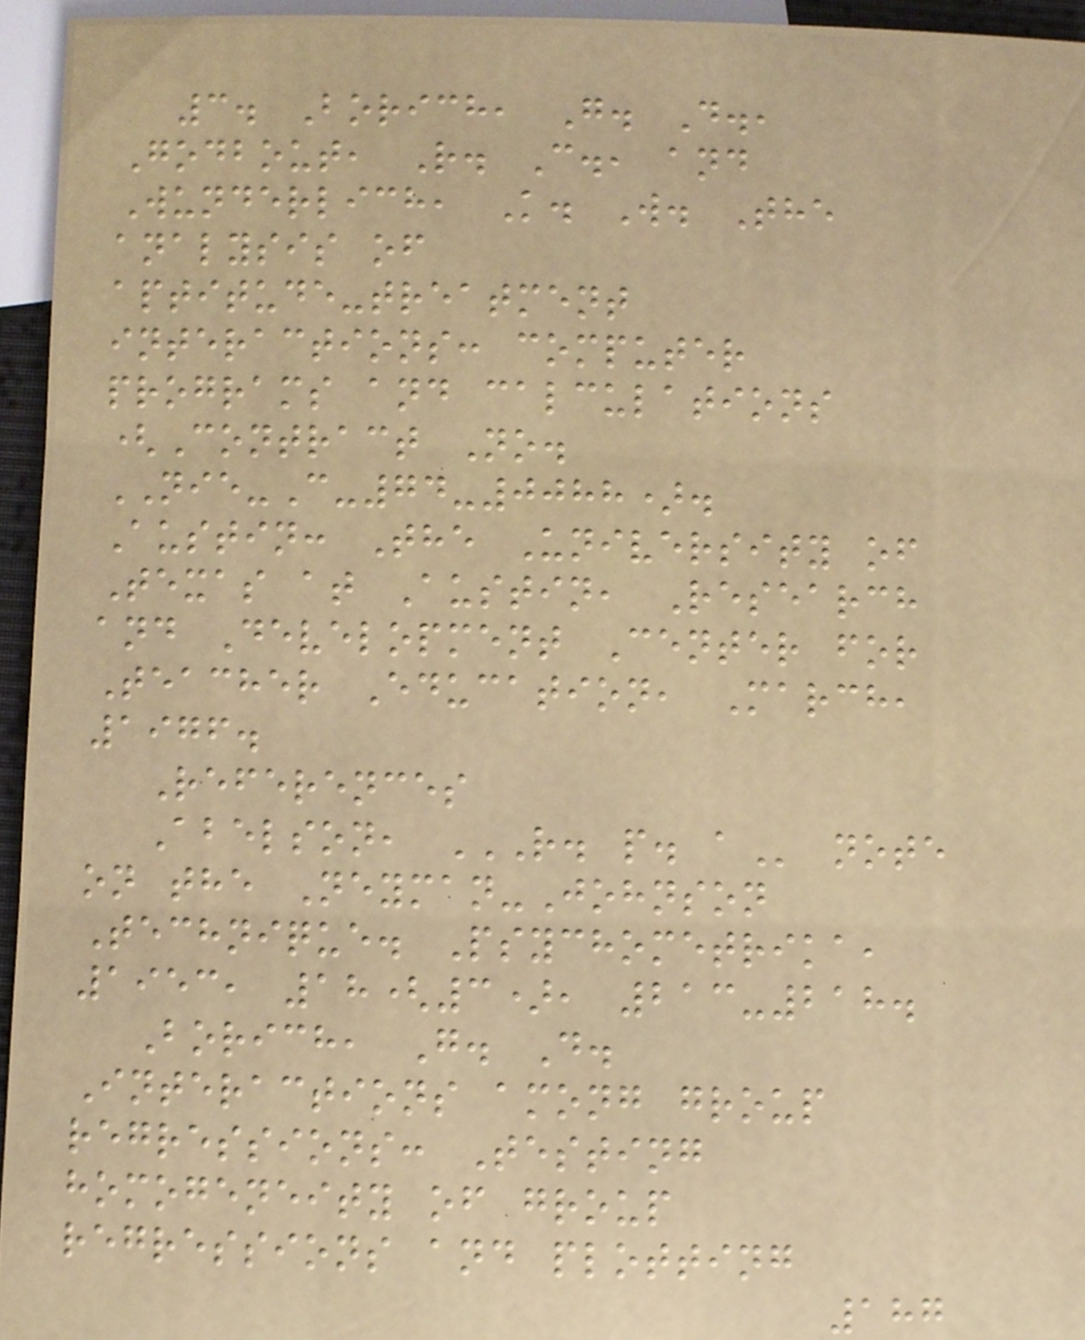3. Borich, G. D.,
Godbout, R. C., and
Wunderlich, K. W. The
analysis of
aptitude-treatment
interactions: computer
programs and calculations
(Contract No.
NIE-C-74-0088).
Austin: The University of
Texas at Austin, Research
and Development Center for
Teacher Education, March,
1976.
References
Abelson, R. P. A note
on the Neyman-Johnson
Technique. Psychometrika,
1953, 18(3), 213-218.
Borich, G. D.
Interactions among group
regressions: Testing
homogeneity of group
regressions and plotting
187
